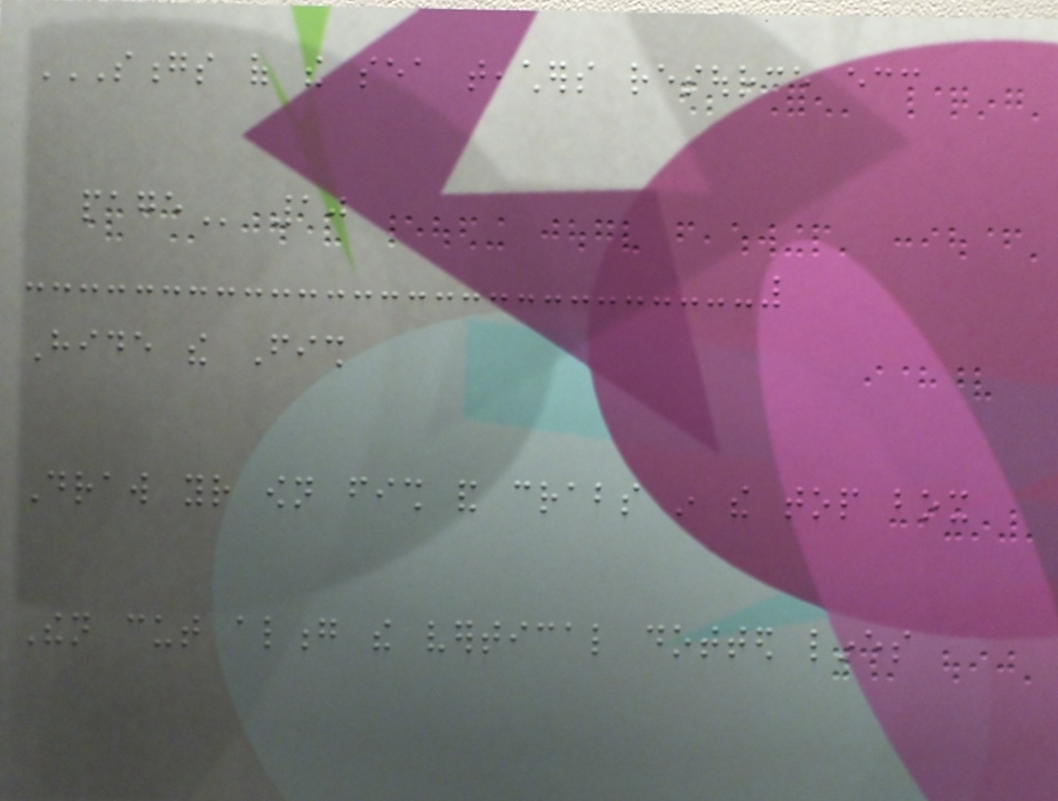SONGS OF THE SEA TEACHERS RESOURCE ECC
PAGE 10
Hide the Fish
Draw your own fish and crabs in the top box
Then cut along the vertical dotted lines
